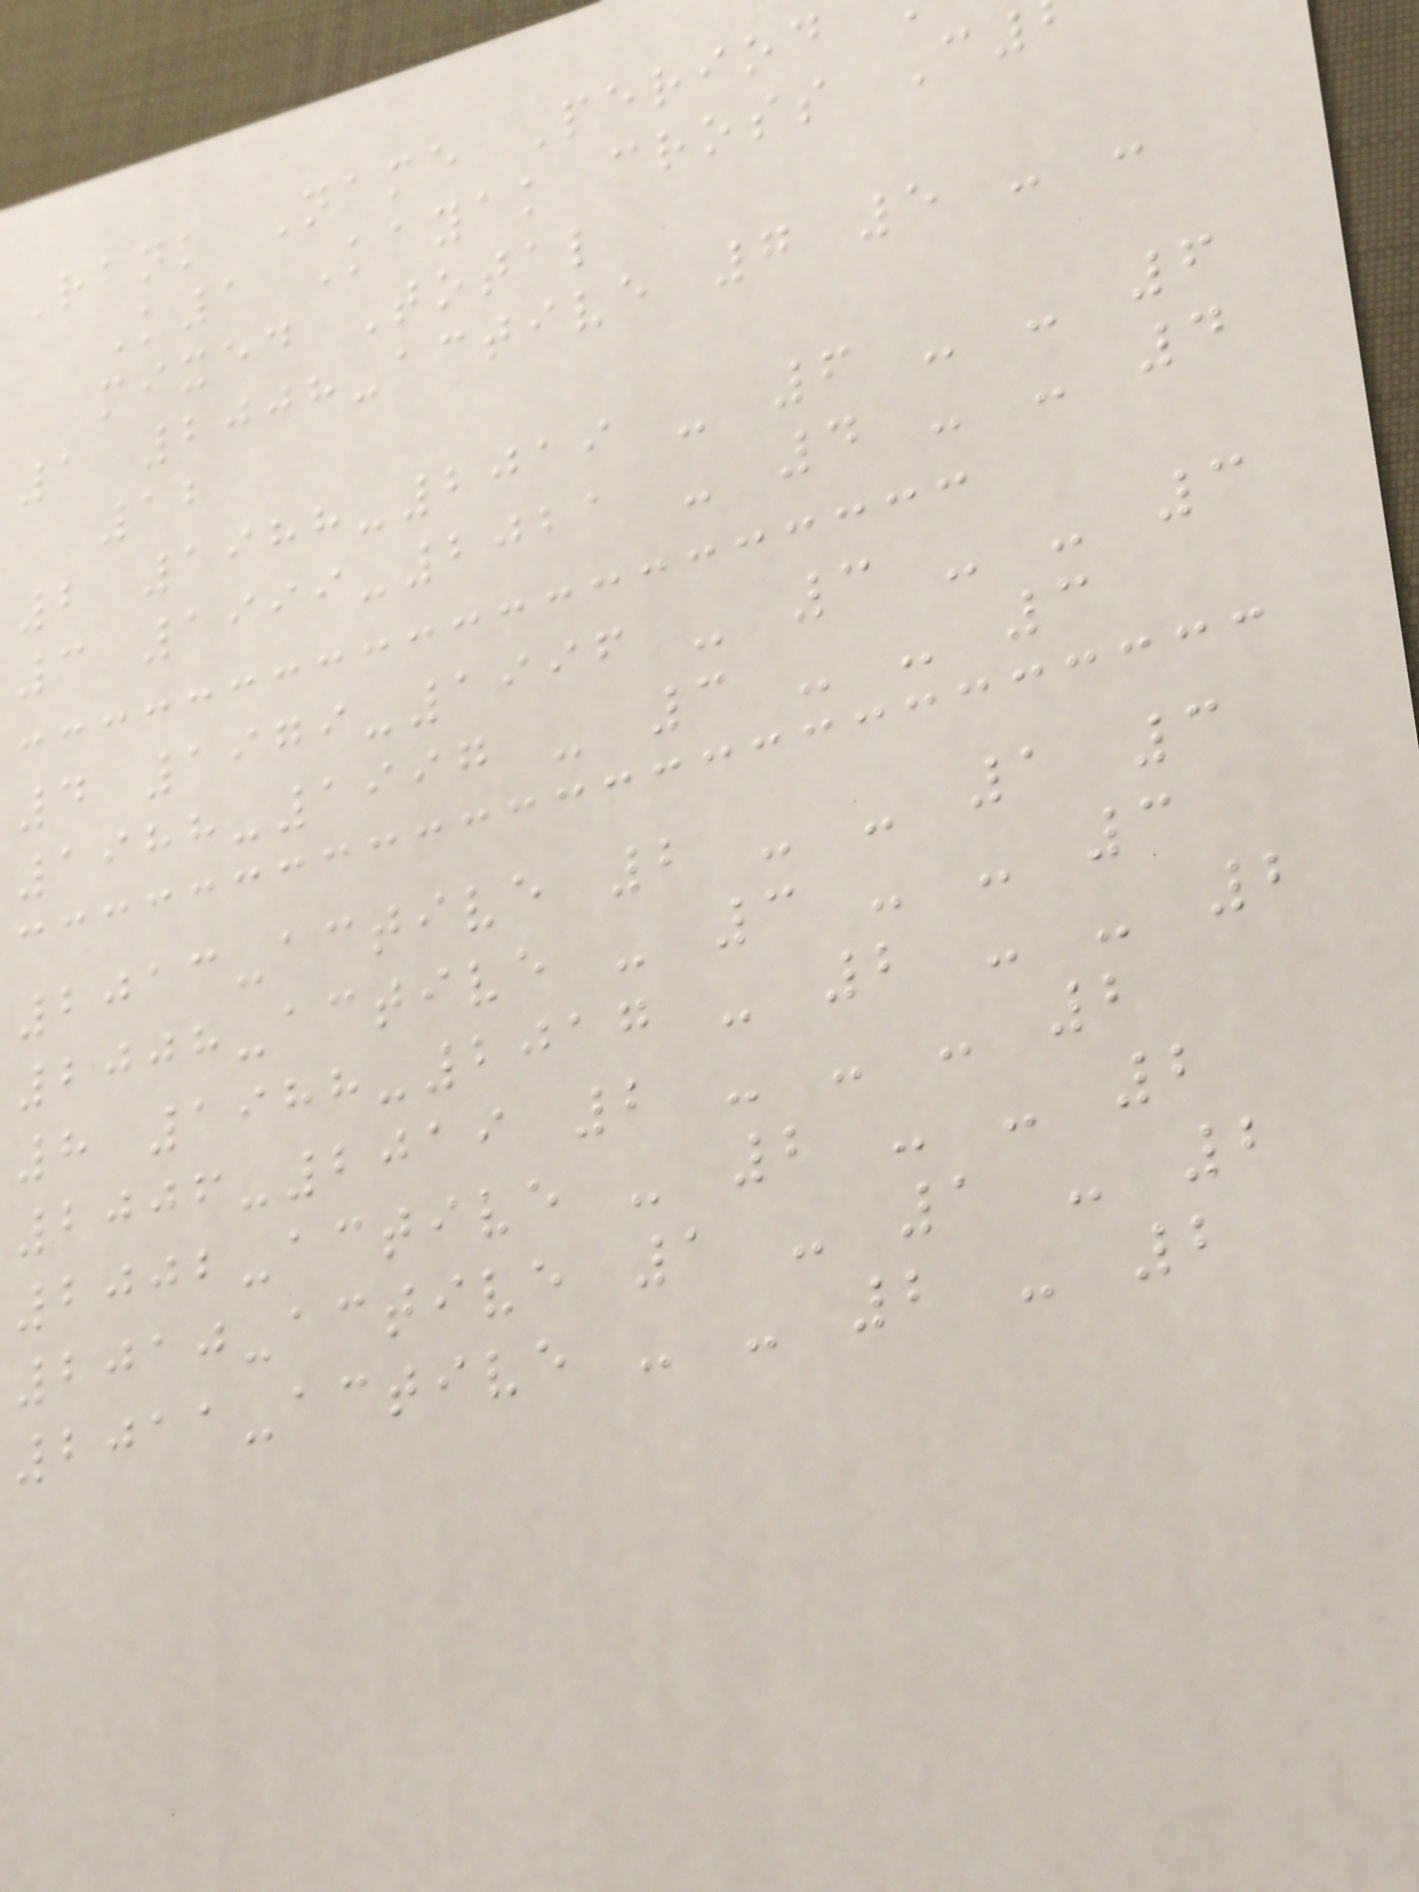Rank Name Period
K1 Kayak cross C
mixed Total
1 2008-active 7 5 - -
12
2 1988-2019 - 6 - - 6
3 1999-2021 - 4 - - 4
4 1979-1996 - 3 - - 3
1988-1997 - 3 - - 3
2013-active 2 - - 1 3
2008-active - 3 - - 3
8 1988-2017 - 2 - - 2
2006-2019 2 - - - 2
2002-active - 2 - - 2
2010-active 1 - 1 - 2
2011-active - - 2 - 2
